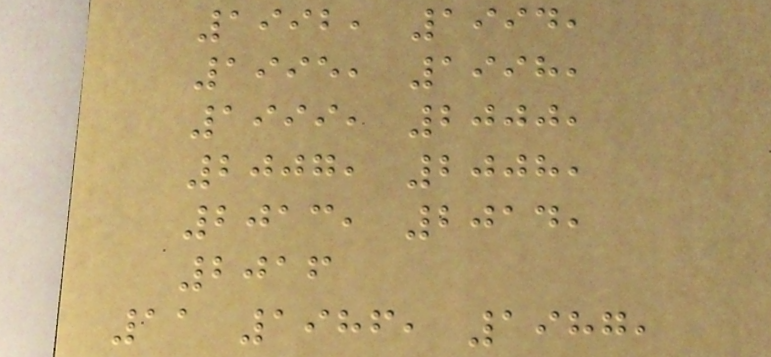1992, 1994,
1995, 1998,
1999, 2000,
2007, 2008,
2013, 2014,
2016
11 1986, 1987,
